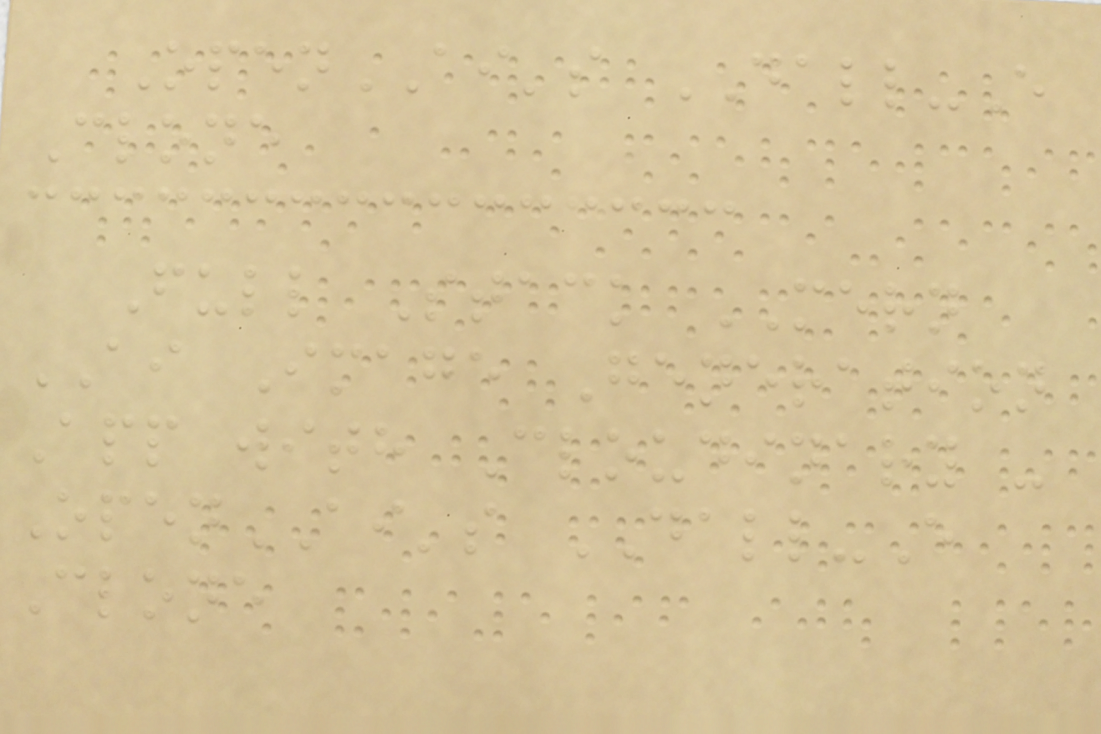OpenAI's DALL-E
Clone
Full Stack MERN
AI Image Generation
App with Cloudinary -
OpenAI's DALL-E
Clone
